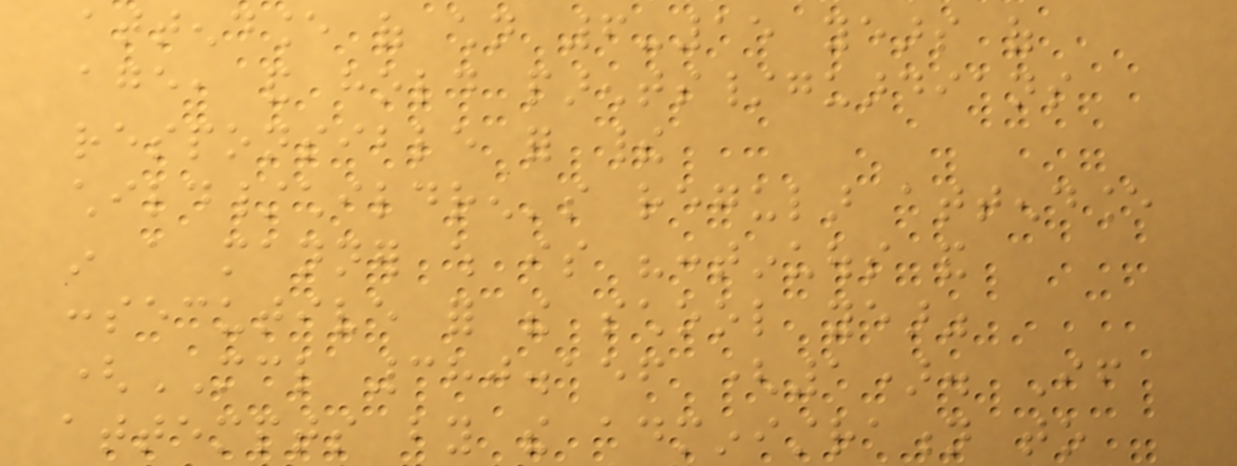attendance of children 6-15 years of
age, and hold parents/guardians
responsible for their
child/children's regular attendance
in a manner which is "continuous and
consecutive for the school year"
(MCL 380.156 (1). If
attempts by the administration to
